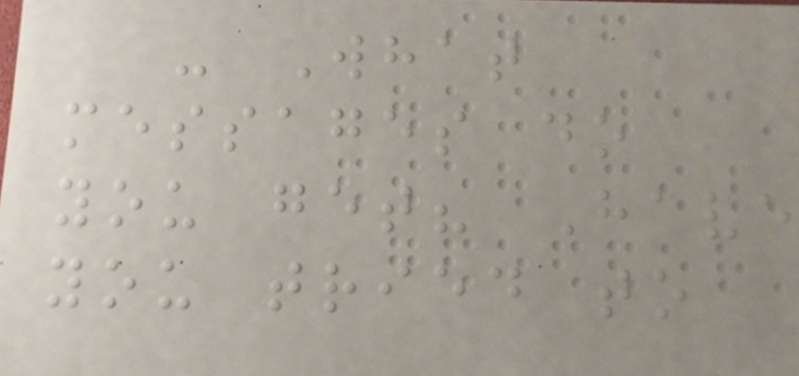- What
messages do
you get? Have
you tried to
